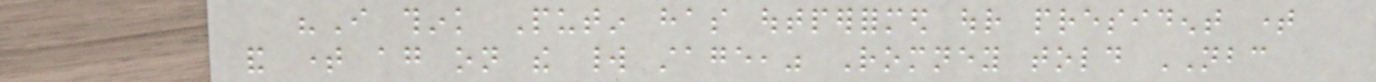"I think Putin has outperformed our president time
and time again on the world stage," Romney told NBC
